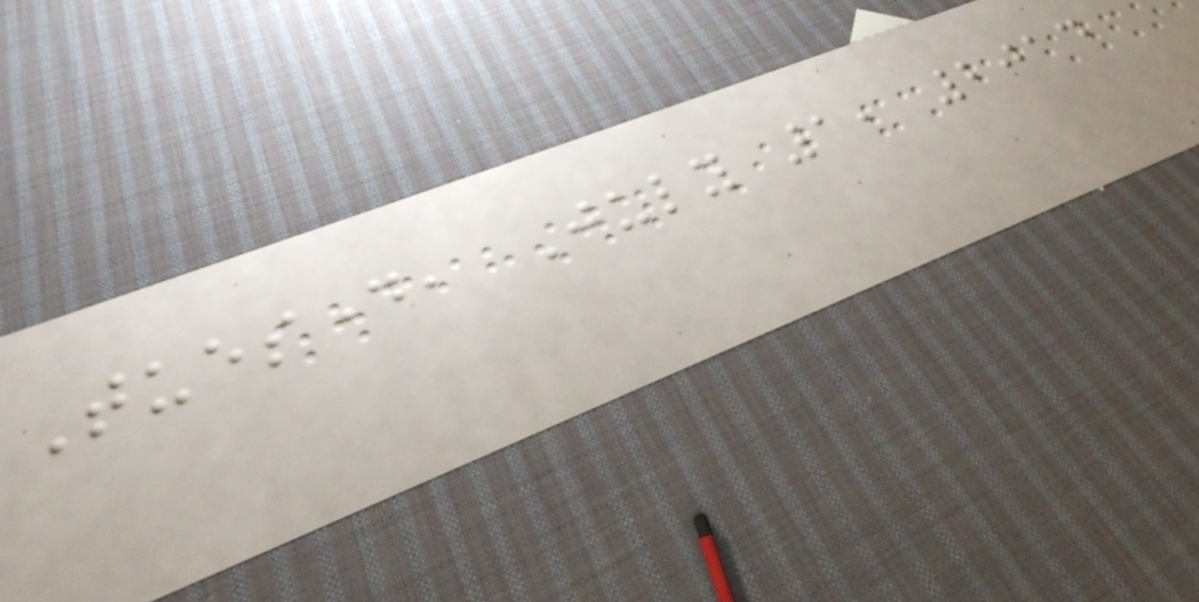Tuesday, July 1, 2014
